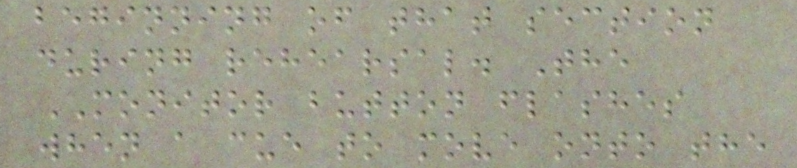beginning of that section
during rehearsal. The
MONITOR button flashes
when a cue to move onto the
